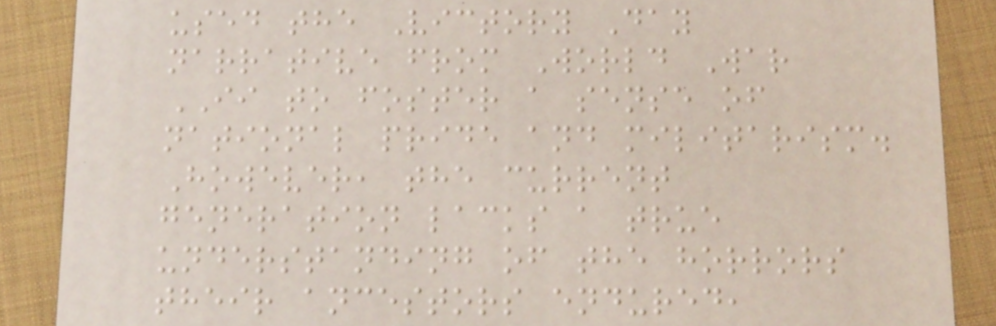used the Victory Day
narrative from World War
II to foster a sense of
national pride and militarism.
However, the current
generation lacks a true
understanding of the horrors
their ancestors endured,
